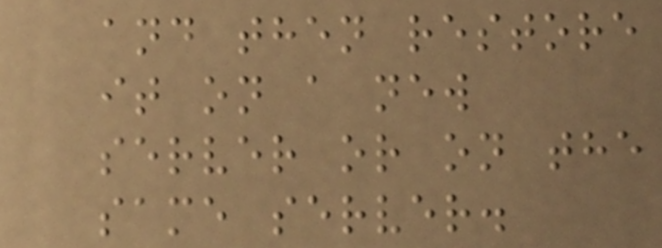and then restore
it on a new
server or on the
same server.
